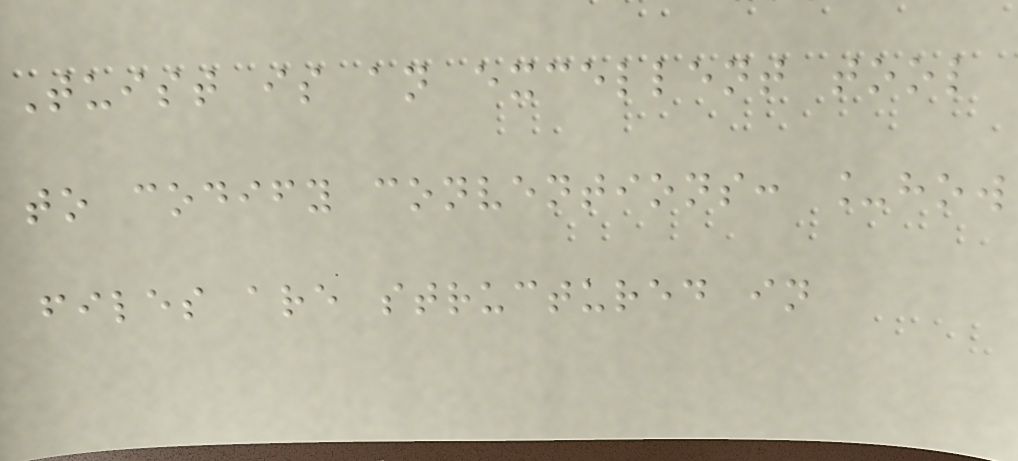Tuist is an excellent tool
to codify conventions: _how
files are structured in
